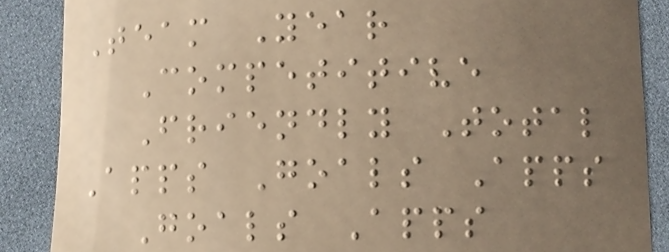Team Year
Competitive
Friendly Total
Apps Goals Apps
Goals Apps
